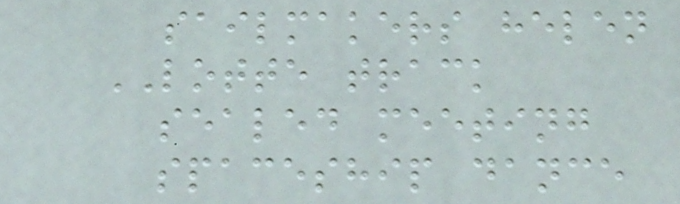sailmakers helen
LOTTE track
sealed meeting
spaceship dance
